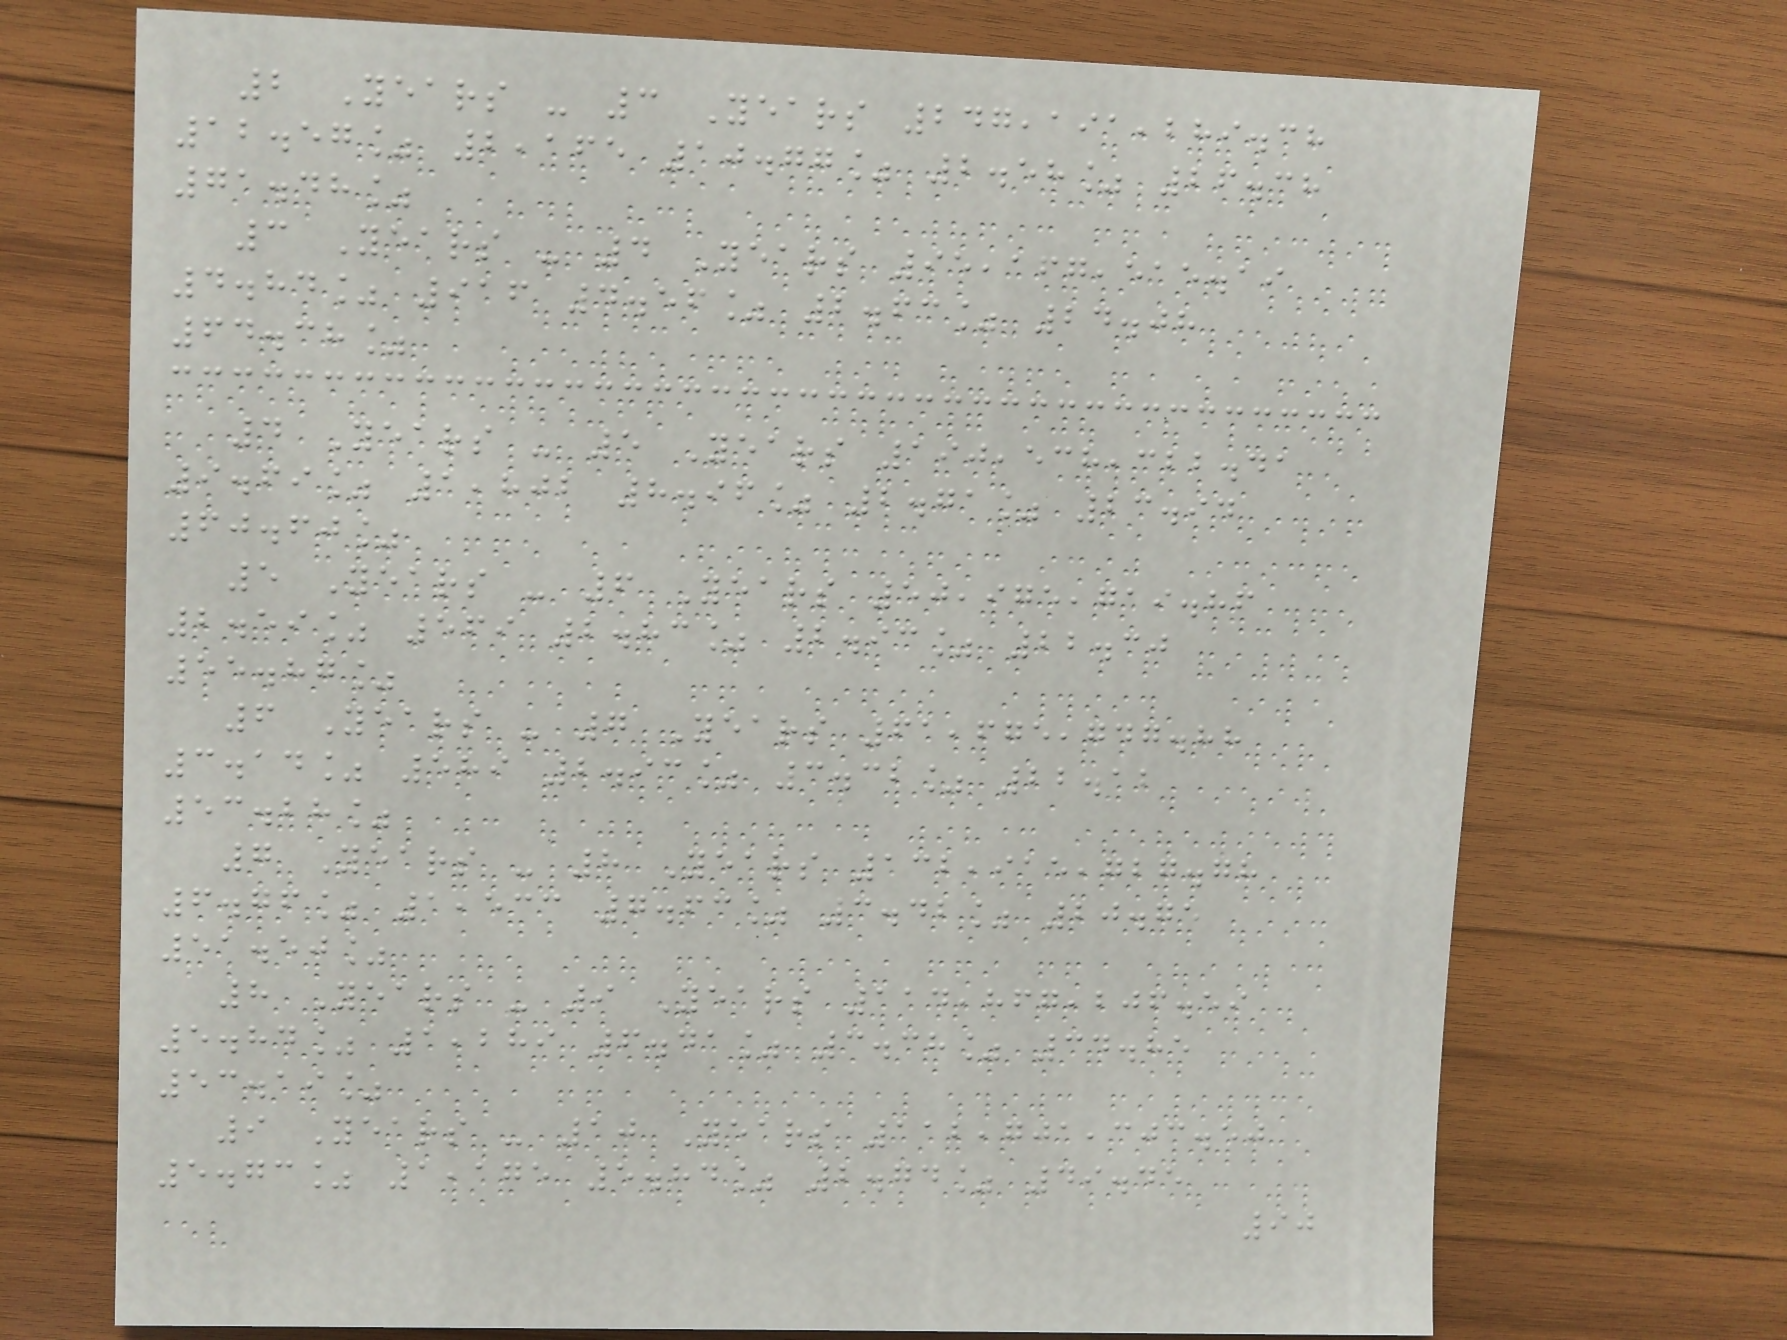2 Years - 3 Years 247,191,289.38
12.57% 2,165 10.77% 2.58% 26.38
71.48%
3 Years - 4 Years 95,167,515.19
4.84% 916 4.56% 2.63% 24.08
64.38%
4 Years - 5 Years 190,538,322.41
9.69% 1,802 8.96% 2.71% 23.94
60.60%
5 Years - 6 Years 50,975,719.86
2.59% 569 2.83% 2.93% 22.30
55.87%
6 Years - 7 Years 61,675,747.88
3.14% 589 2.93% 3.32% 22.12
53.28%
7 Years - 8 Years 132,915,727.78
6.76% 1,533 7.63% 3.42% 20.75
51.50%
8 Years - 9 Years 114,867,206.59
5.84% 1,289 6.41% 3.38% 34.85
53.19%
9 Years - 10 Years 112,701,303.50
5.73% 1,175 5.84% 2.74% 49.45
90
